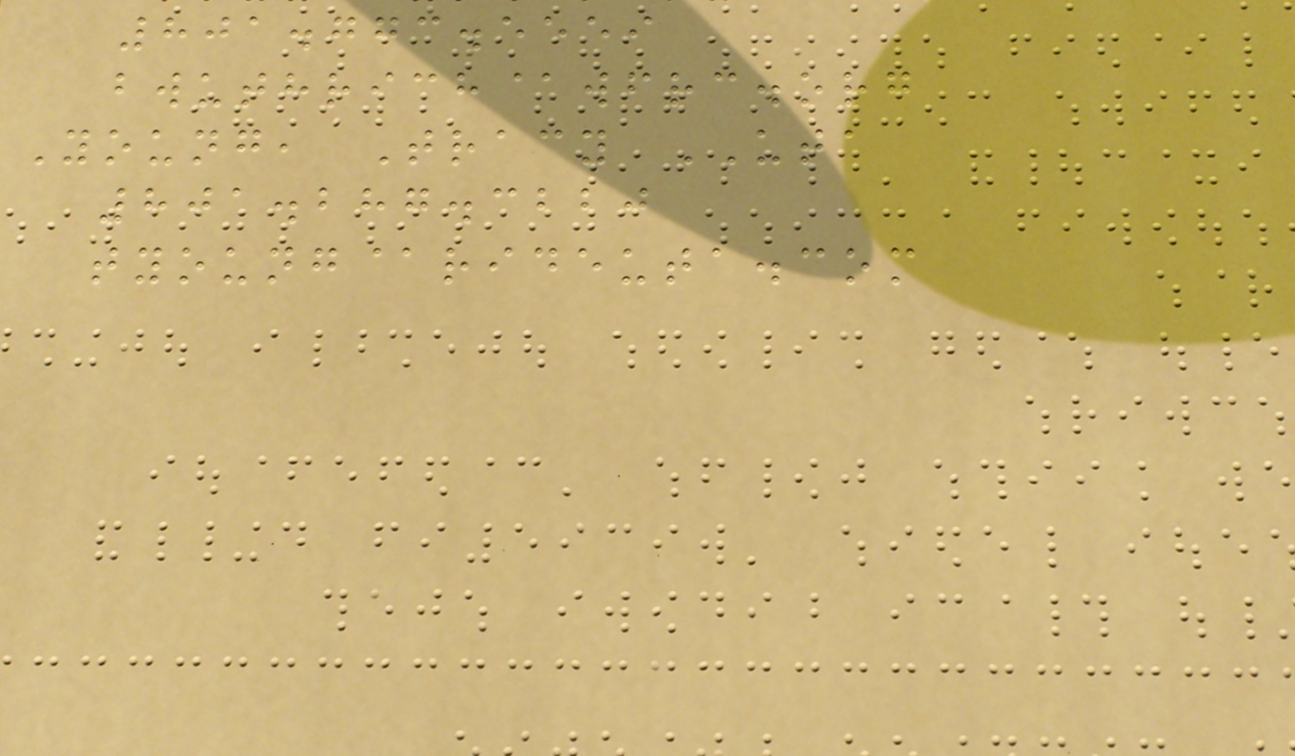801.773.5559
bwuthrich@wfrc.org
Young, Tracy UTA
801.287.3220
tyoung@rideuta.com
